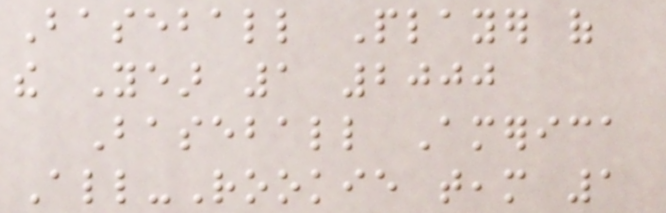Baseball Player of
the Year 1 2000
Baseball America
All-Rookie team 1
